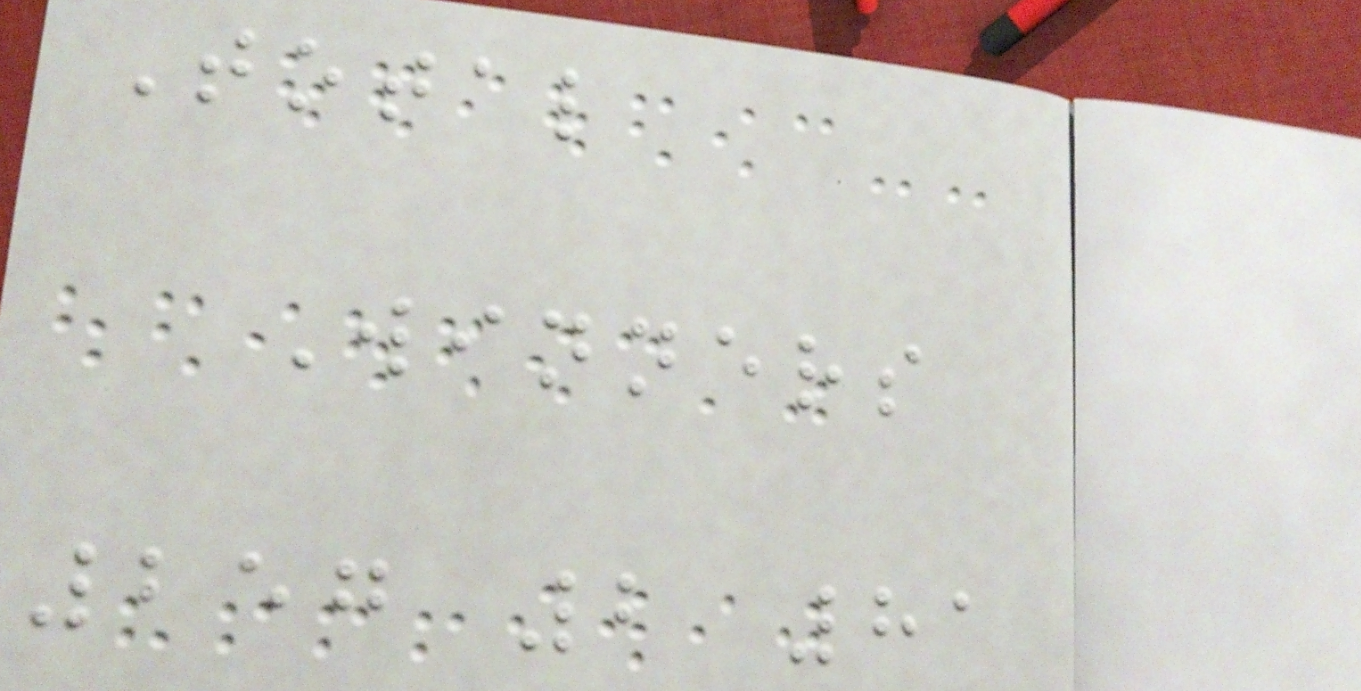Total
Winners
257 2 81
